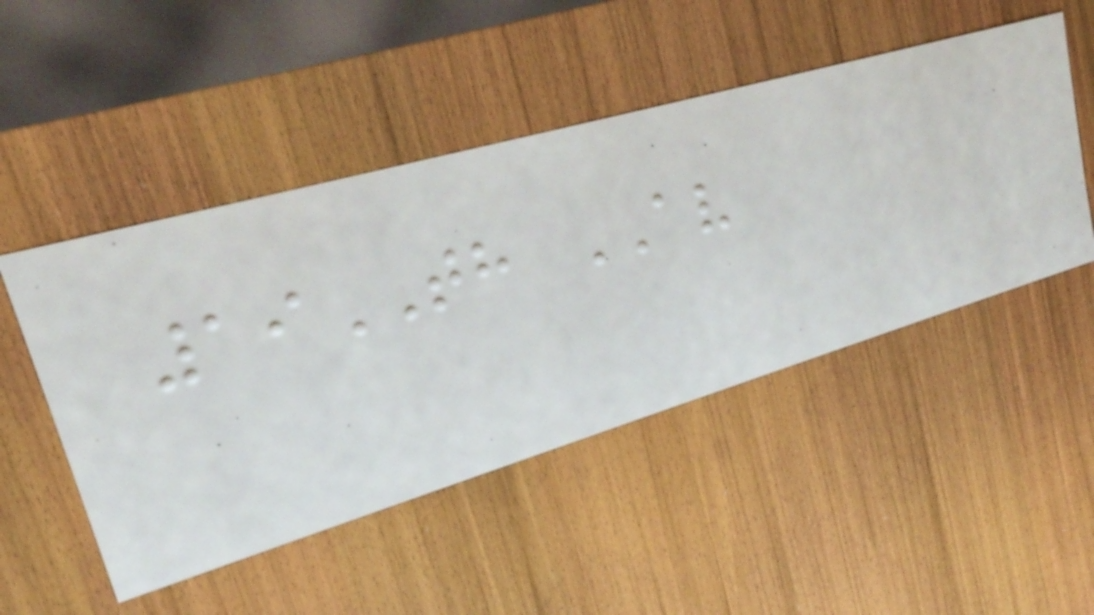19TH AV
